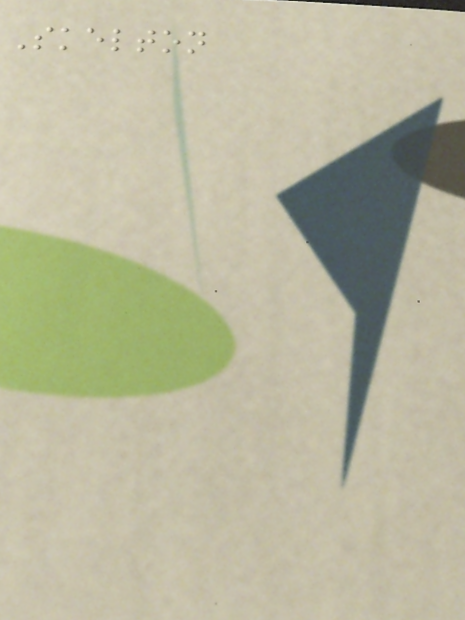Skelton
